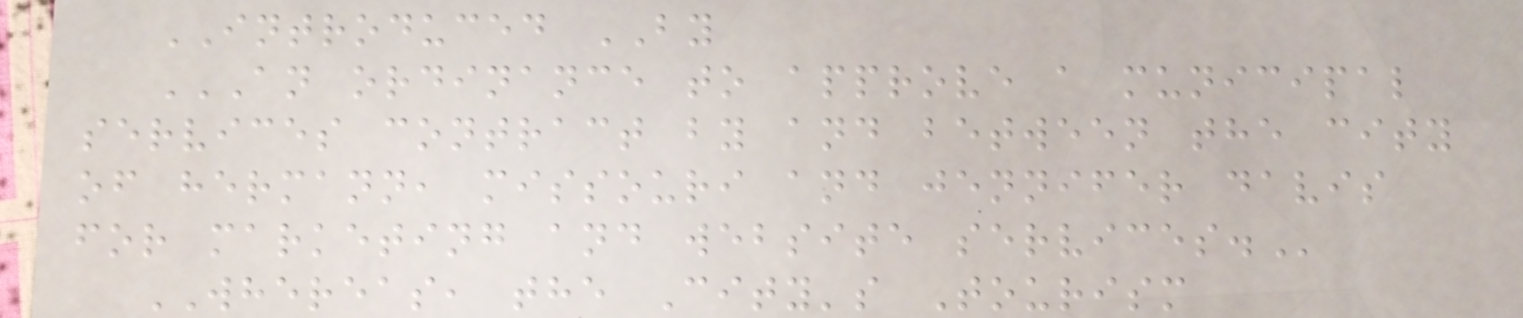INTRODUCED BY
AN ORDINANCE TO APPROVE A MUNICIPAL
SERVICES CONTRACT BY AND BETWEEN THE CITY
OF HERMANN, MISSOURI AND JENNIFER DAVIS
FOR MARKETING AND WEBSITE SERVICES.
WHEREAS, the City's Tourism
